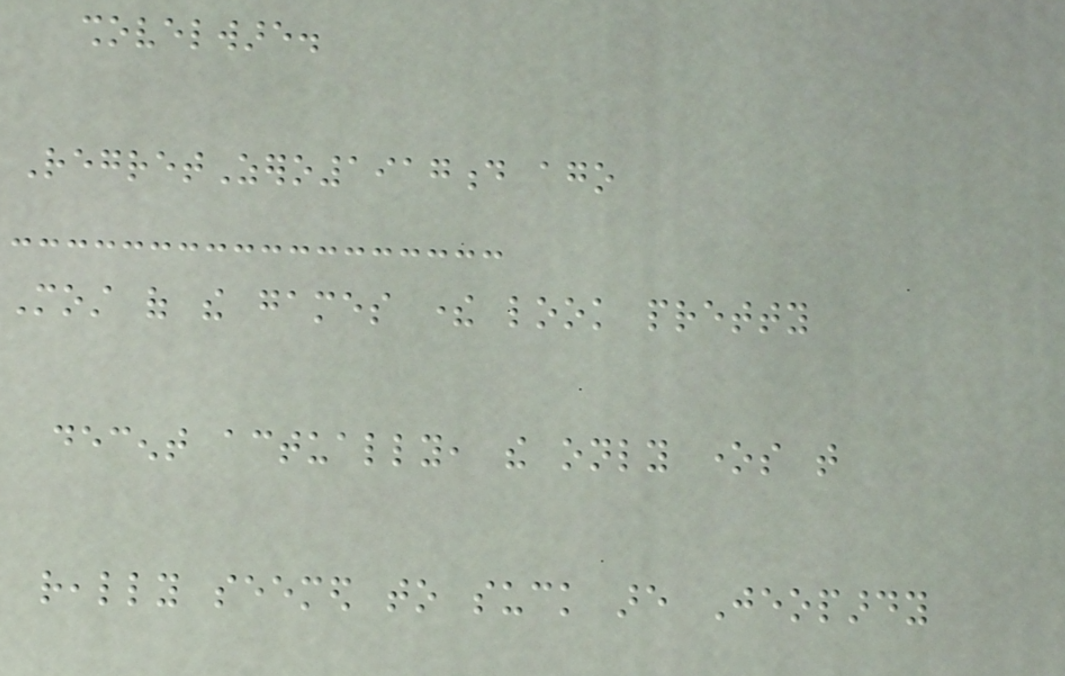shovelware.
RegretZero1917d ago
Most of the games there look pretty
decent actually, the only ones that
really seemed to suck are Jeopardy
